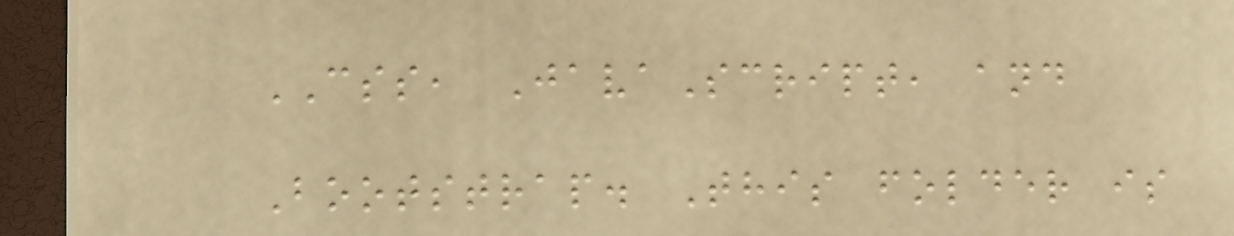CSS, JavaScript, and
Bootstrap. This folder is
